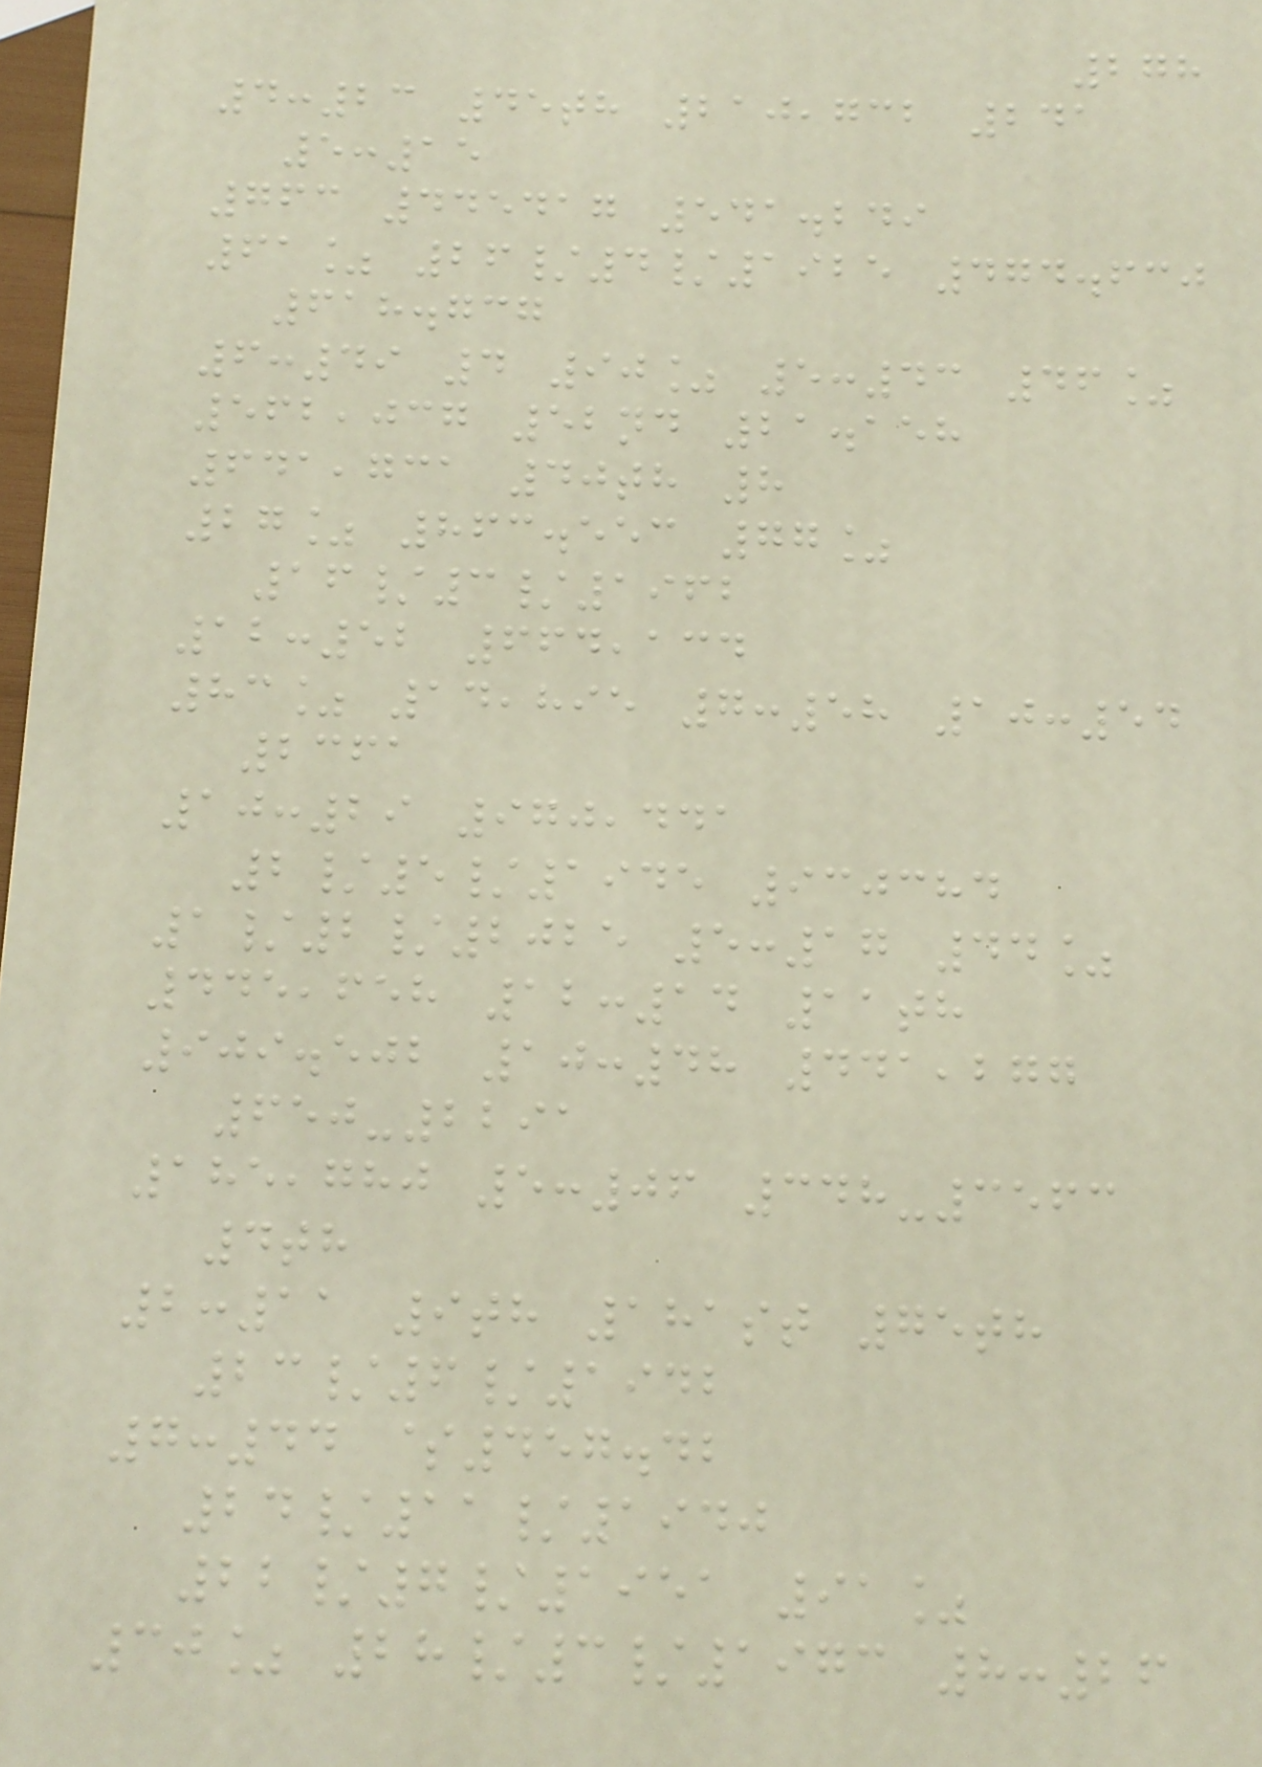278
4:23 45th 210,732 241
5:15
763 445417 541.249
61% 26/4/1925 474.630
618.737
6:49 4 90% 5:43 46%
562,037 52nd 21.158
641,731 40th 8
27% 863.553 77%
16/3/1962
12:52 664,134
83% 14,895 7:58 10:54
2361
10:29 970,441
2/5/1945 930384
1/2/2025 5:17 44%
445,658 12:14 11th
909.502 10:48 441,277
650-2291
185,780 5:06 348-3563
4th
2:11 9th 181st 75th
23/6/1942
7:44 $457.42
24/11/1940
22/7/1951 91%
30% 28/3/1973 8:26
